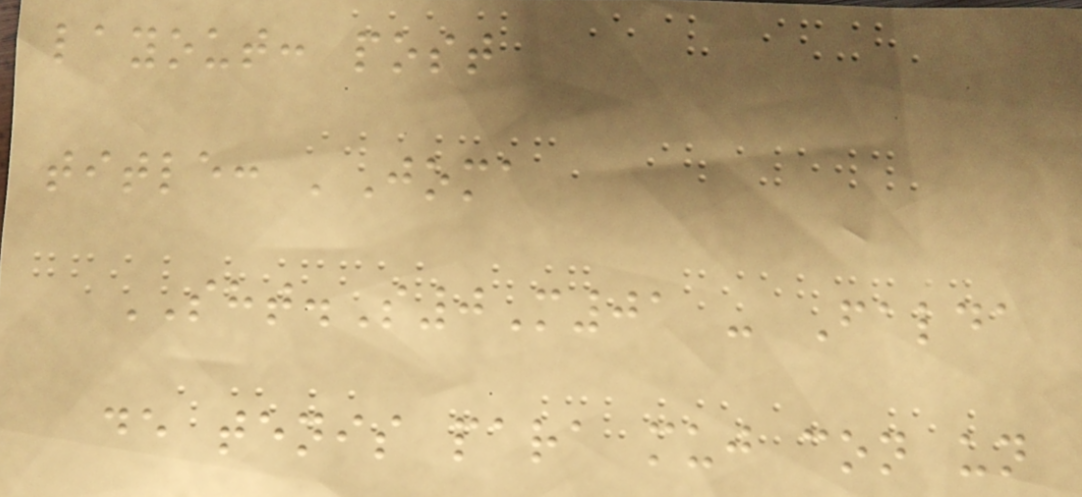layout: post
title: 'Joma
SHT.S0M01 - Falda
de tenis para muj con un
